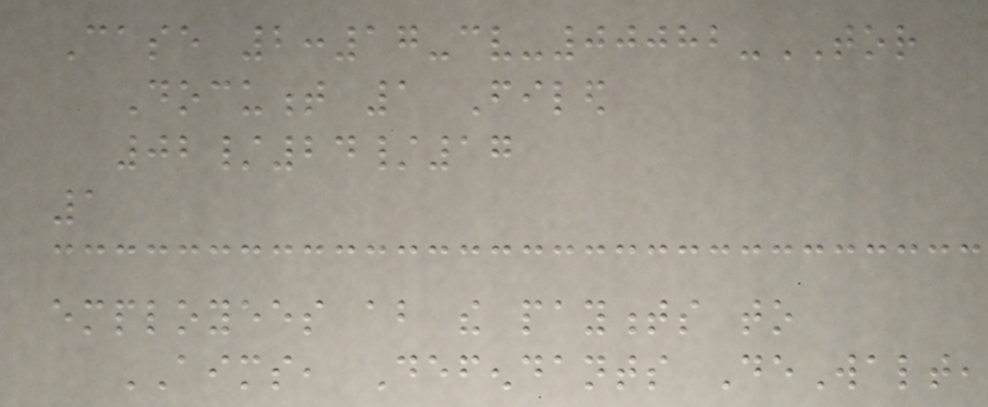Case 2:17-cv-00082-TOR
Document 1 Filed
02/24/17
1
employees about the payments to
AIMS, Defendants DeWalt,
